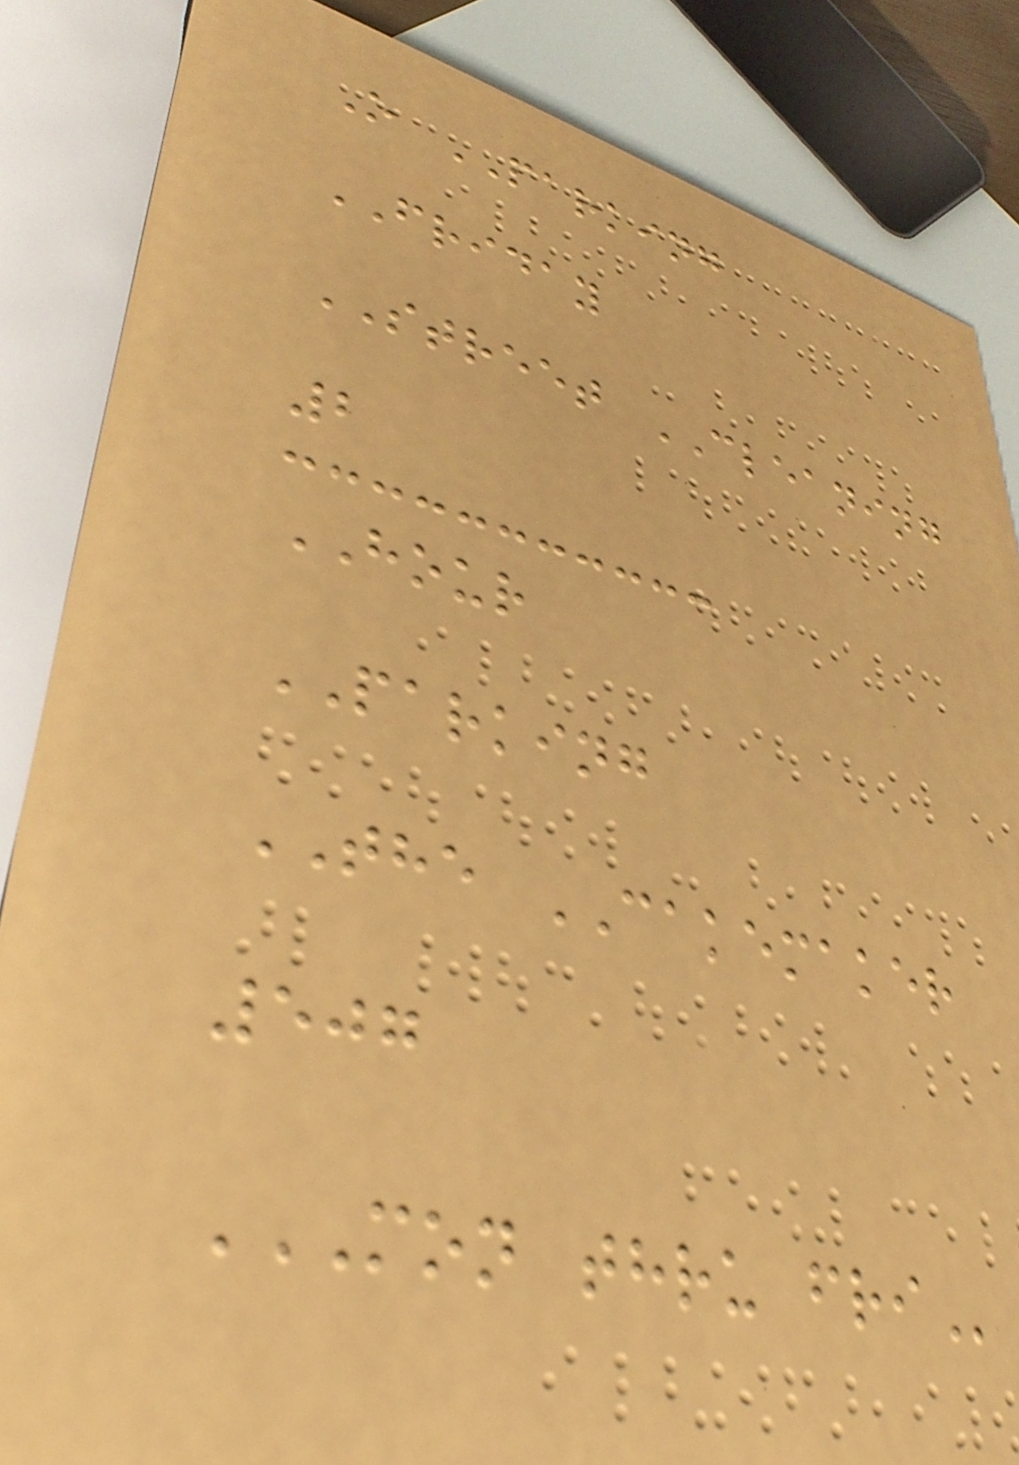O PARKING
FRIDAY
STREET CLEANING
2
HOUR
PARKING
THE CAKEMAKER
507
MON THRU FRI
